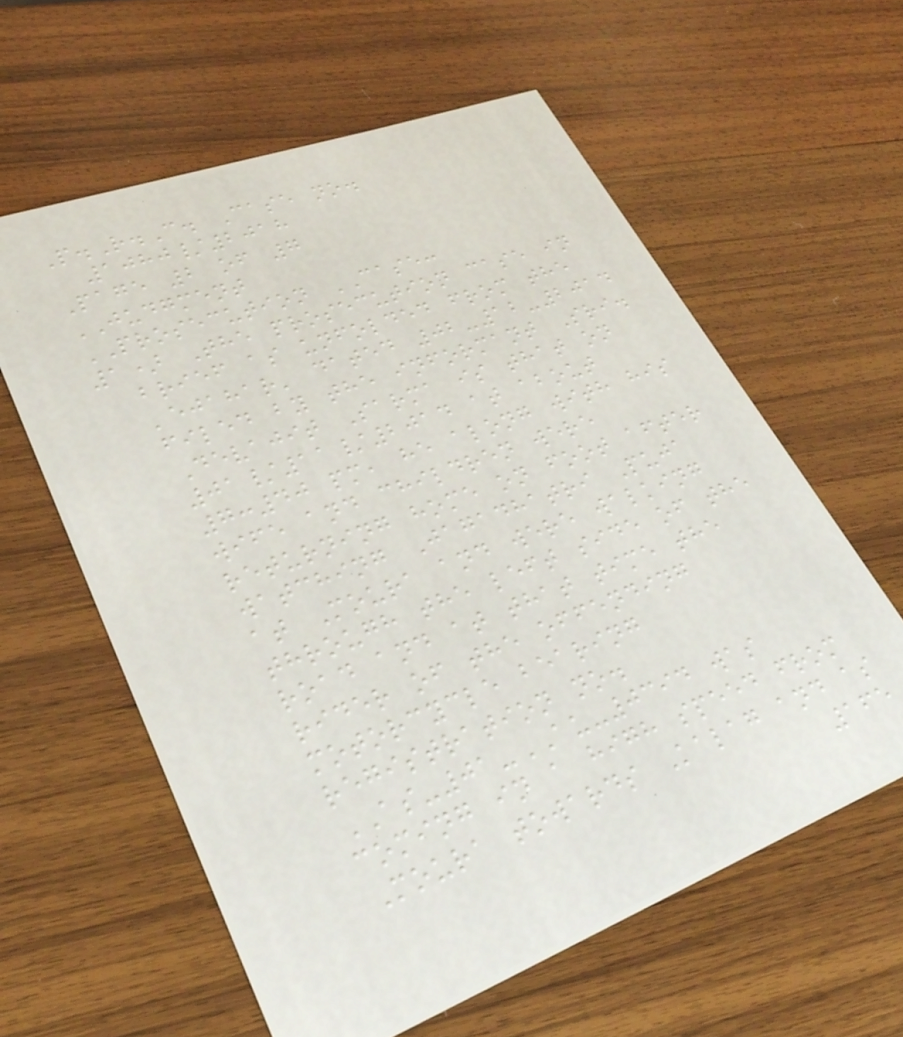P.R.C. Case no.
1080/2018
Page 2 of 7
JUDGMENT
PROSECUTION CASE:
1) The prosecution case in
brief as unfolded from the
'ejahar' dated 02-12-2014
filed by the informant Sri.
Devajit Sarma is that on
01/11/2014 at about
7:40 pm, he along with his
wife and children were
returning home on foot after
watching Jagadhatri Puja
at Moura and were walking
through the left side of the
road and at that time the
rider of the offending
motorcycle bearing
registration no.
AS-01-AU-0394 was
coming in a high speed from
Moura towards Kalag and as
165
